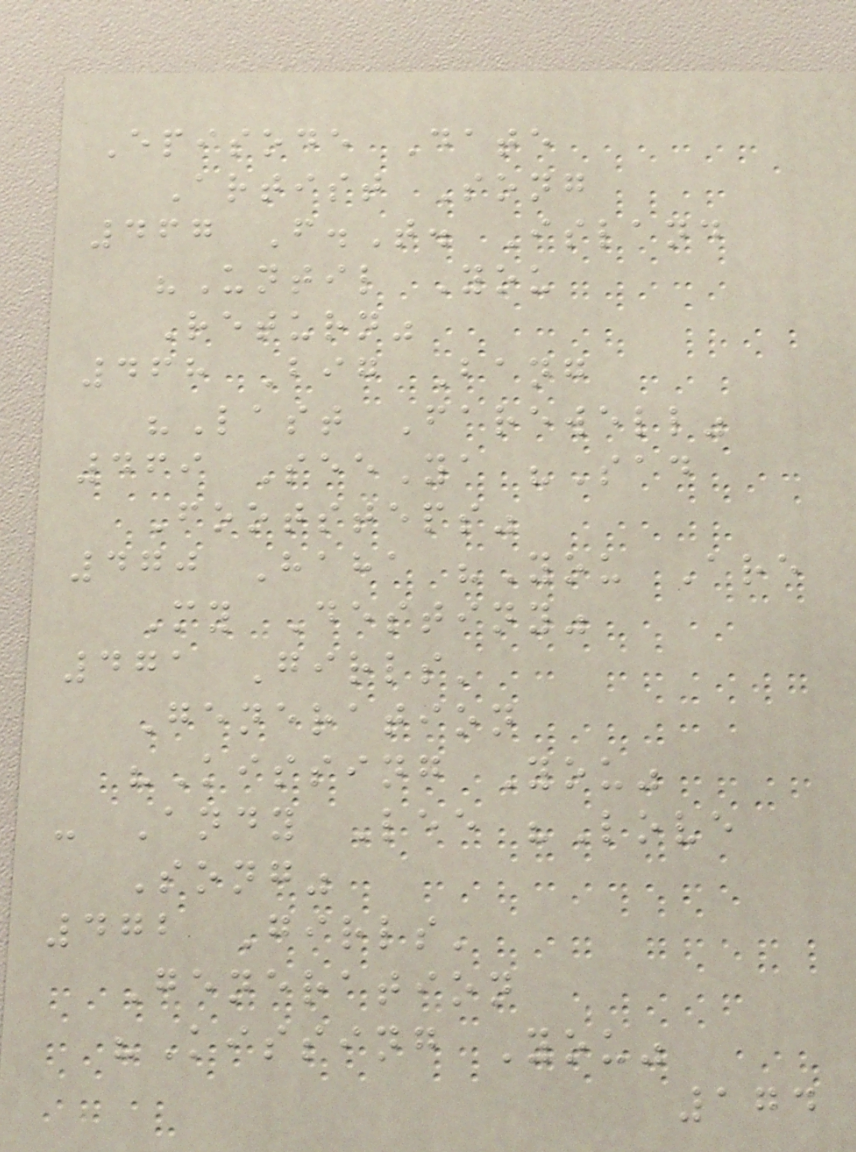Episode Date
Artist Song
467 F.T. Island
"Until You
Return"
468 Big Bang
"Last Farewell"
469 SeeYa "Sad
Footsteps"
470 Haha "You Are
My Destiny"
471 Girls'
Generation
"Kissing You"
- Andy Lee "Love
Song"
472 Girls'
Generation
"Kissing You"
174
